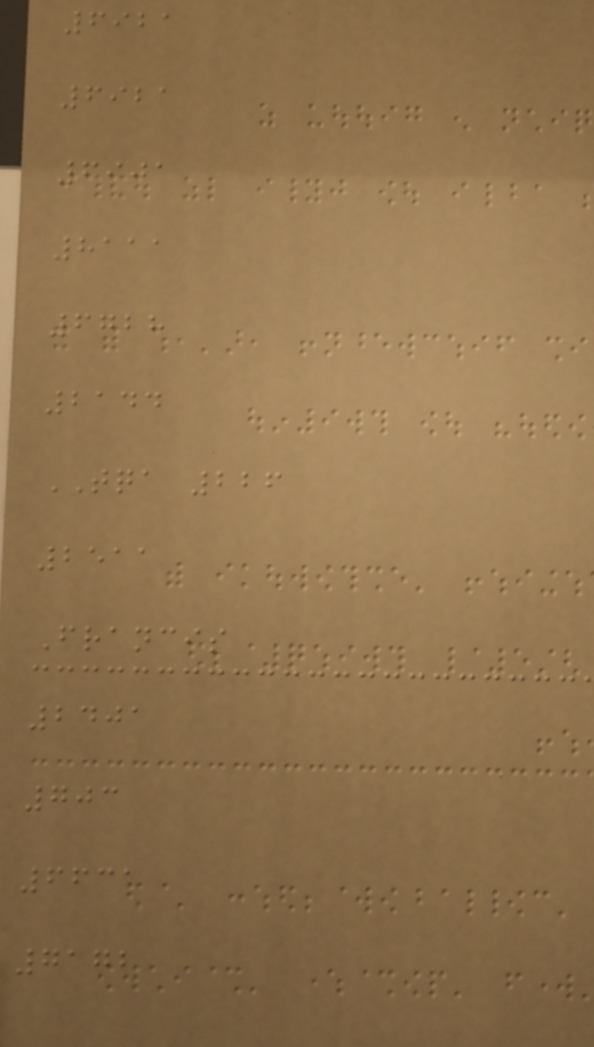6921
6921
6901
8111
6728
2144
TQA 226
2511
Francis
2401
703
6631
7172
